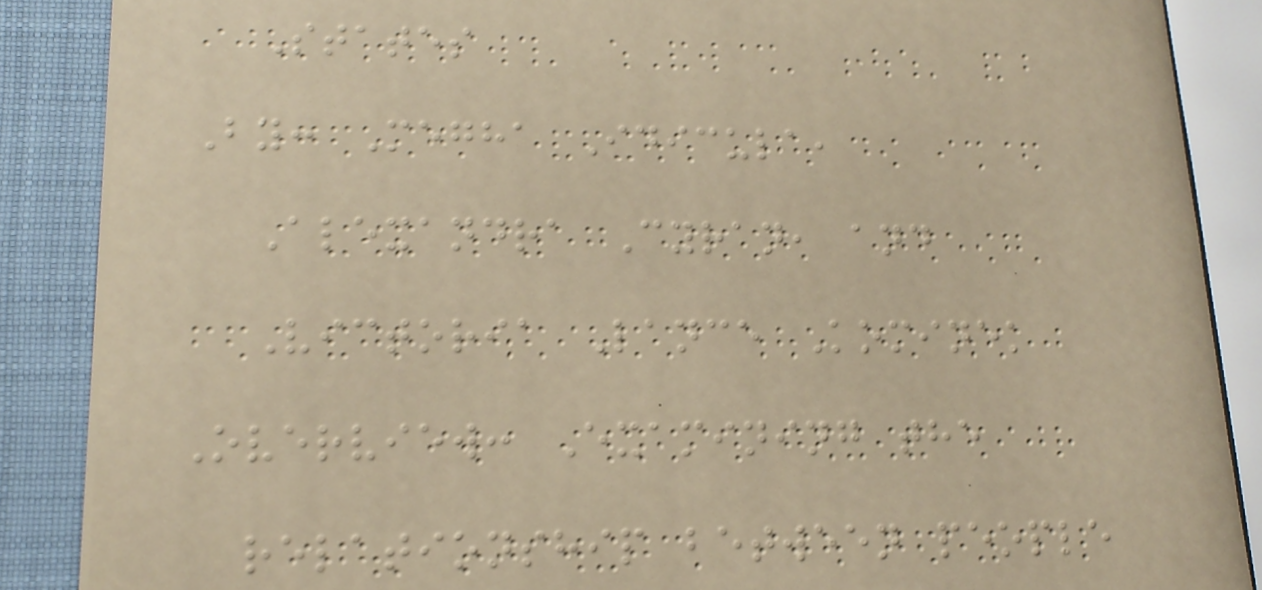States
By: Megha Idicula,
Alexandra Cyran, and
Victoria Lance Kominek
Overview: Examining the
relationship between people
